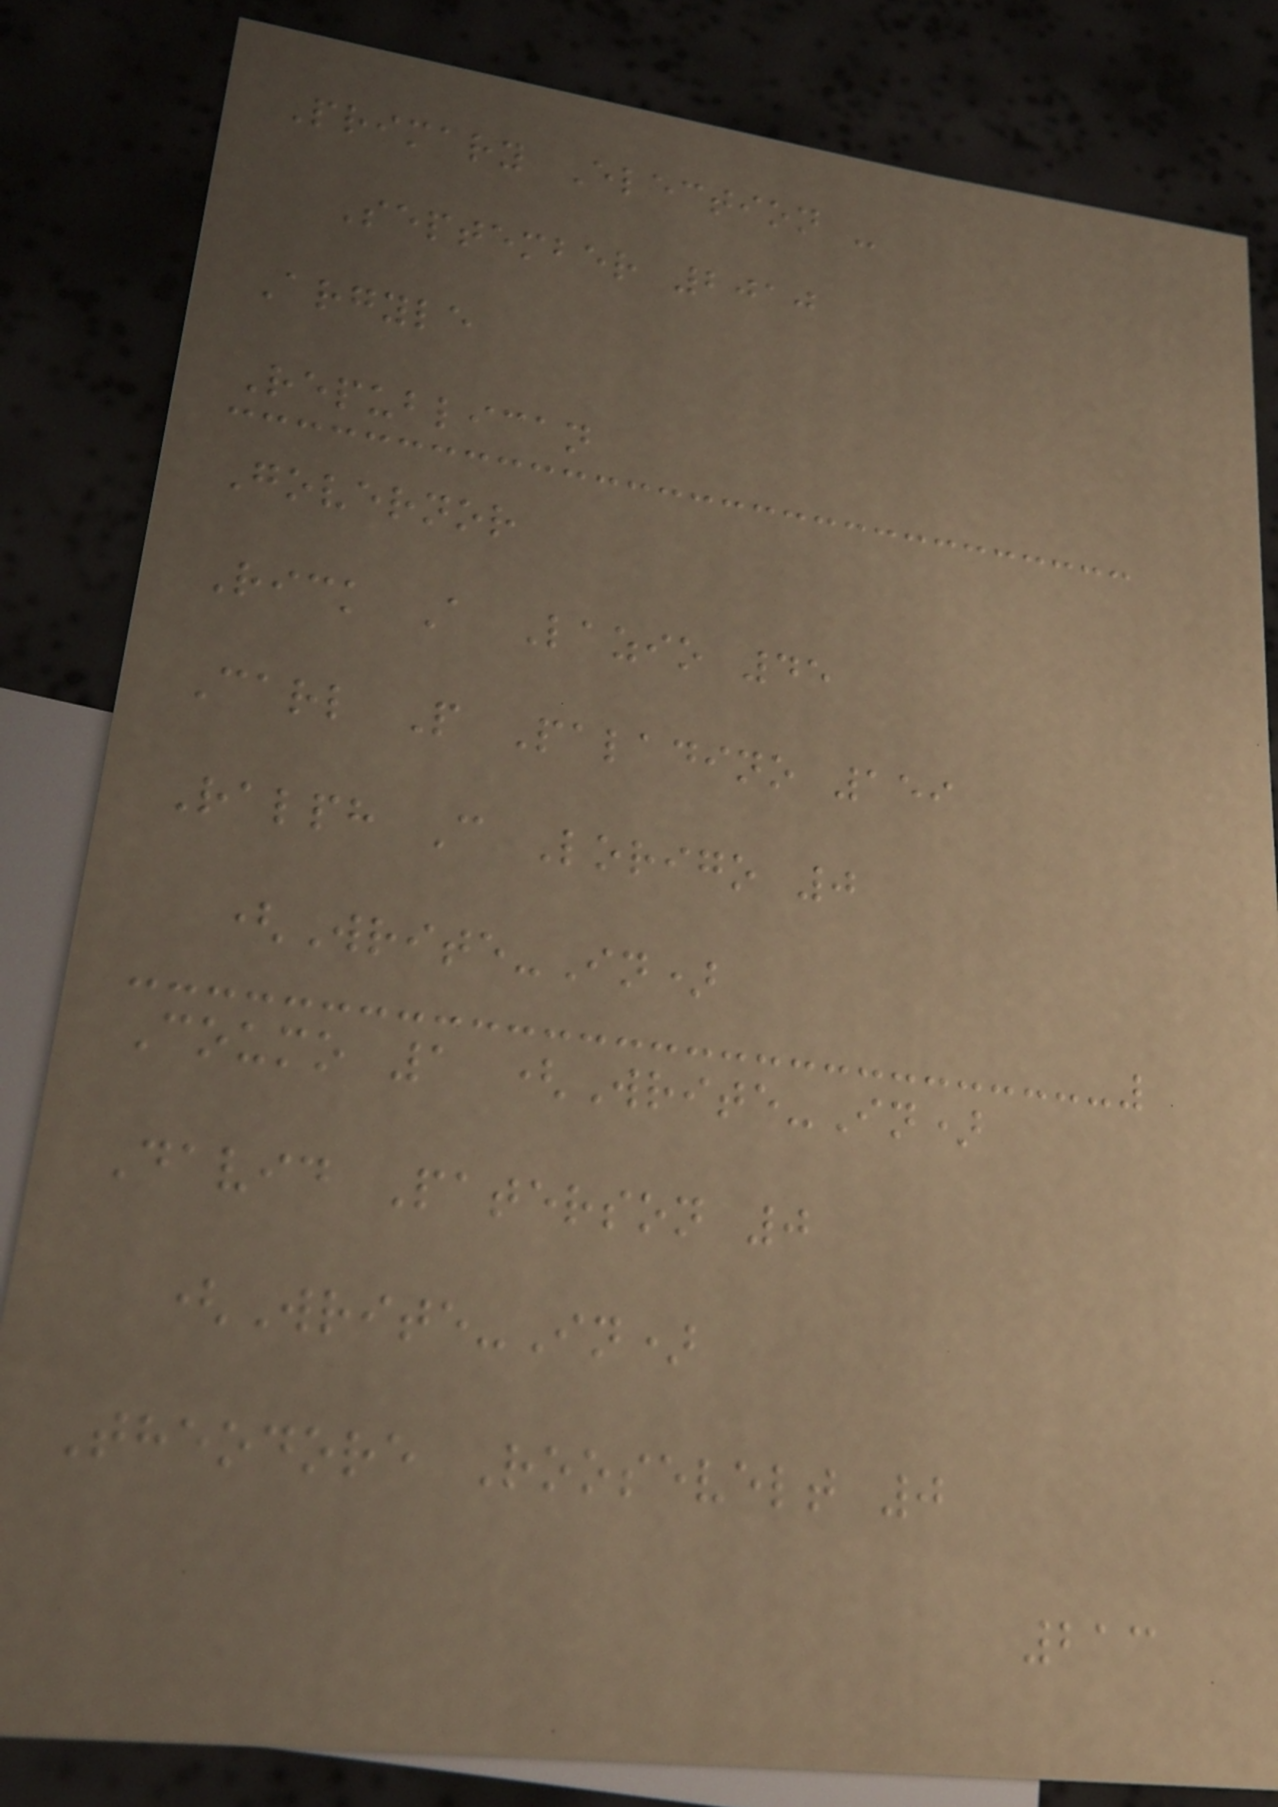Primary Election -
September 2010
Argyle
Republican
Governor
Rick A Lazio 45
Carl P Paladino 159
Ralph C Lorigo 0
(Write-In)
Coumo 1 (Write-In)
David Paterson 0
(Write-In)
Theodore Roosevelt 0
213
